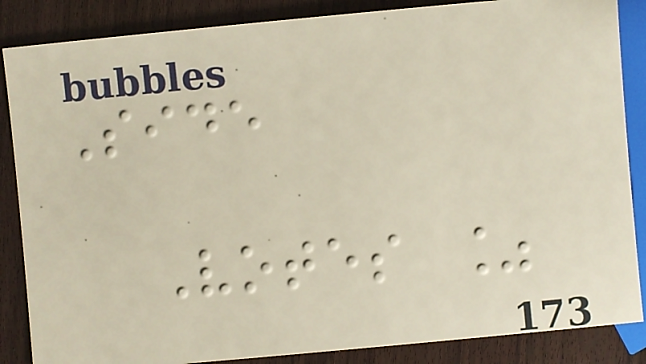Side
Votes %
